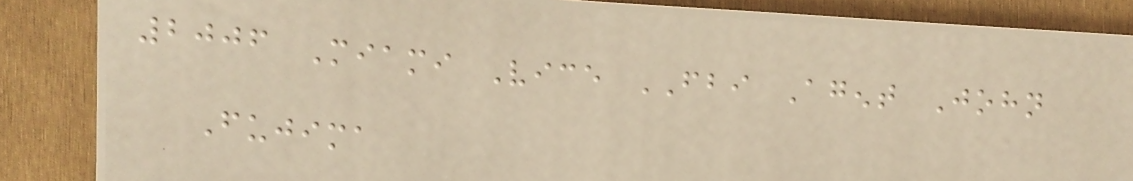2006 Miami Vice FBI Agent John
Fujima
